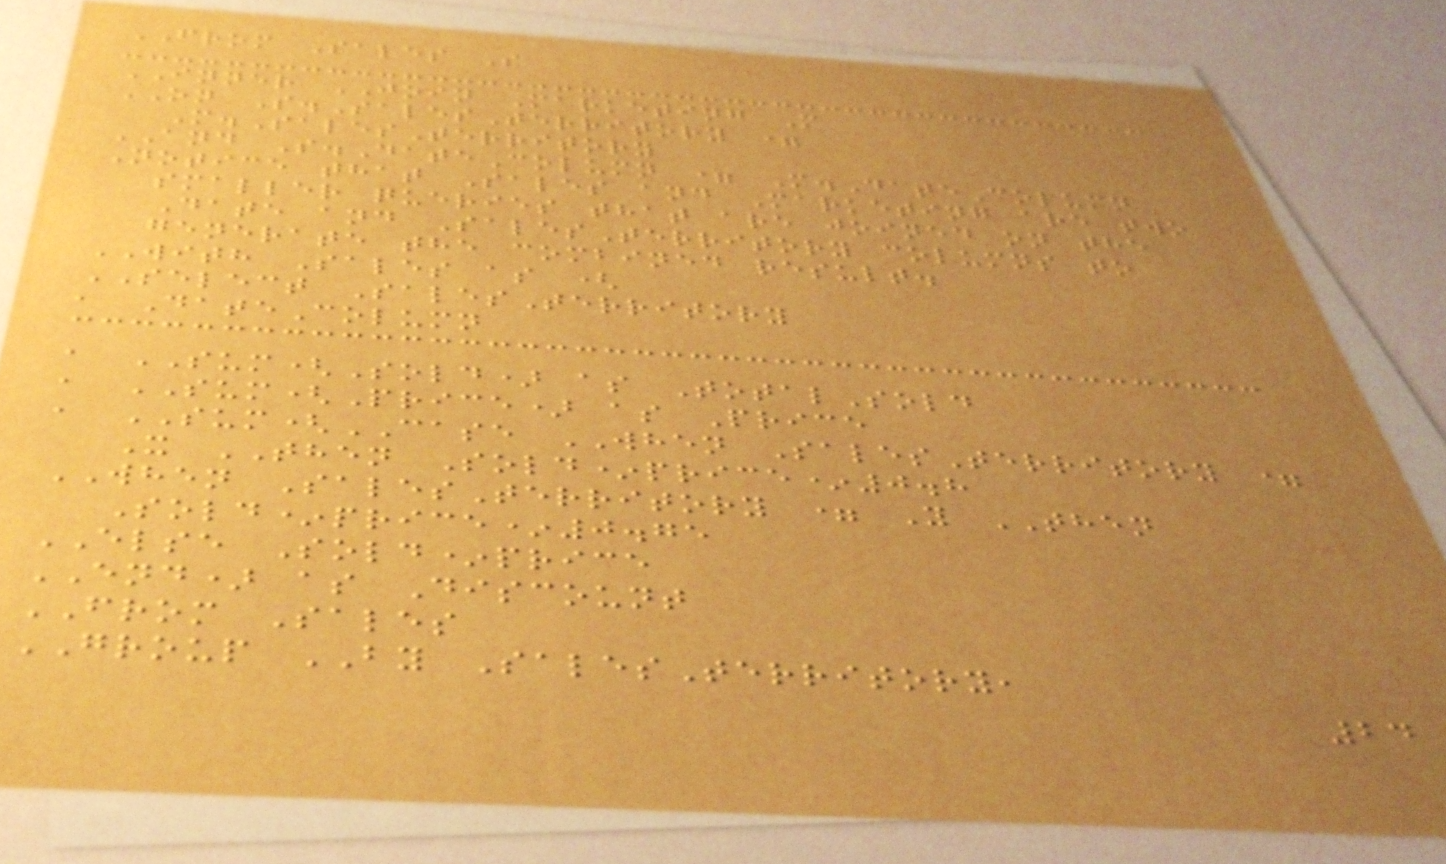FROM Sales S
INNER JOIN Marketing M
ON S.SalesTerritory =
M.SalesTerritory
AND S.DateColumn = M.DateColumn
Notice that Sales and Marketing are two
smaller queries that are joined on the
Date and SalesTerritory columns to
generate the combined result.
WITH Sales as (
SELECT SalesTerritory
, DateColumn
, SUM(Sold) as TotalSold
, SUM(Price) as Price
, SUM(CASE WHEN SalesTerritory =
X THEN Sold*price*0.8
WHEN SalesTerritory = Y THEN
Sold*price*0.75
ELSE Sold*price
END) as Discount
FROM Sales
GROUP BY SalesTerritory,
24
